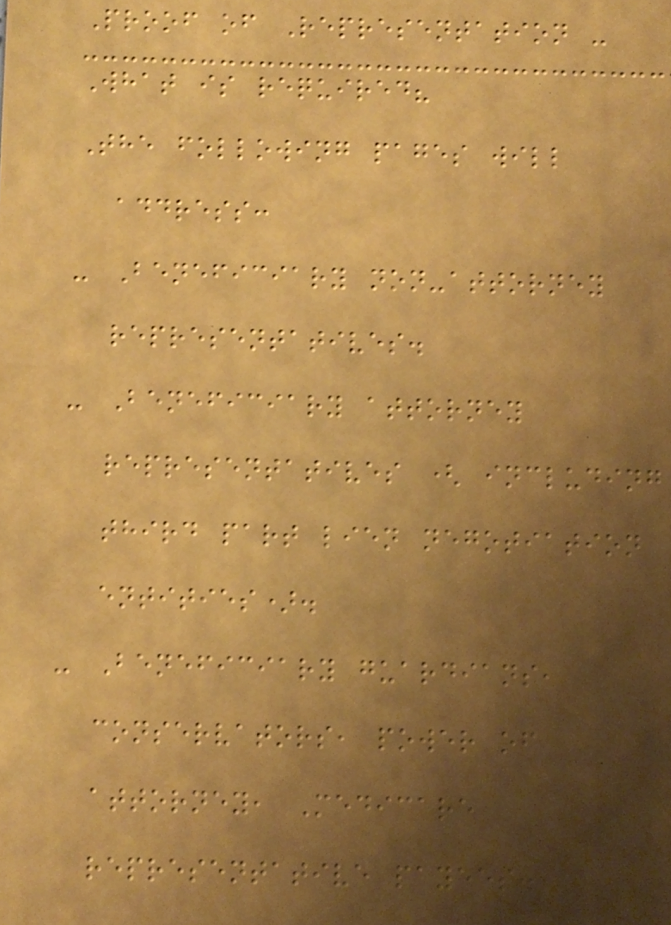Proof of Representation -
What is required?
The following pages will
address:
- Beneficiary non-attorney
representatives.
- Beneficiary attorney
representatives ( including
third part lien negotiation
entities).
- Beneficiary guardians,
conservators, power of
attorney, Medicare
representative payees.
